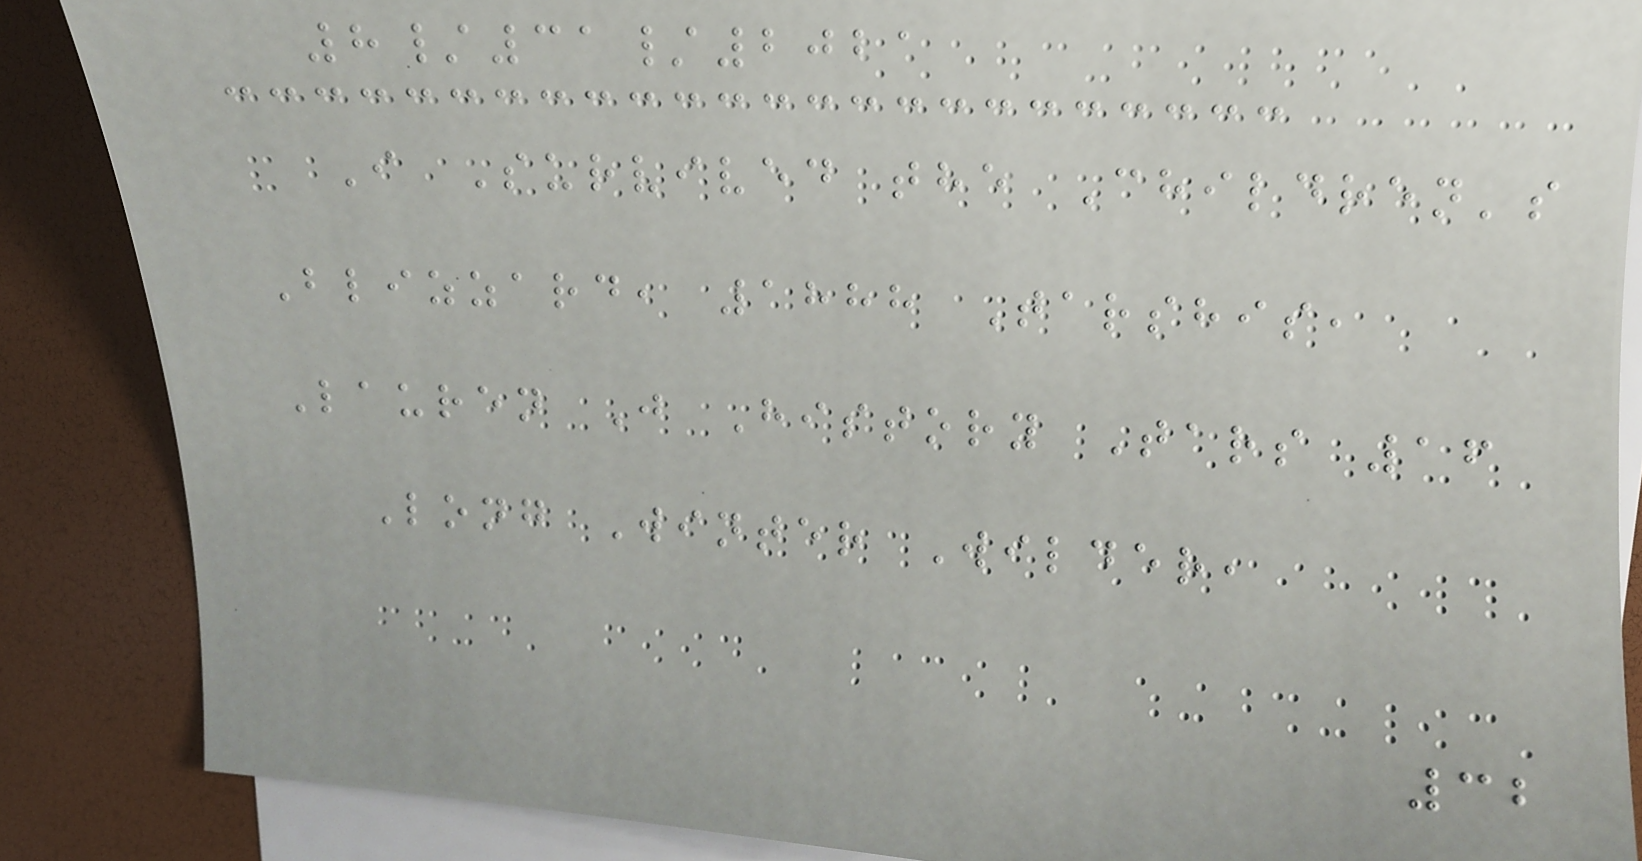8/31/2021
I Survived the Children's
Blizzard, 1888 Tarshis,
Lauren J History Tars 16
Long Winter Wilder,
32
